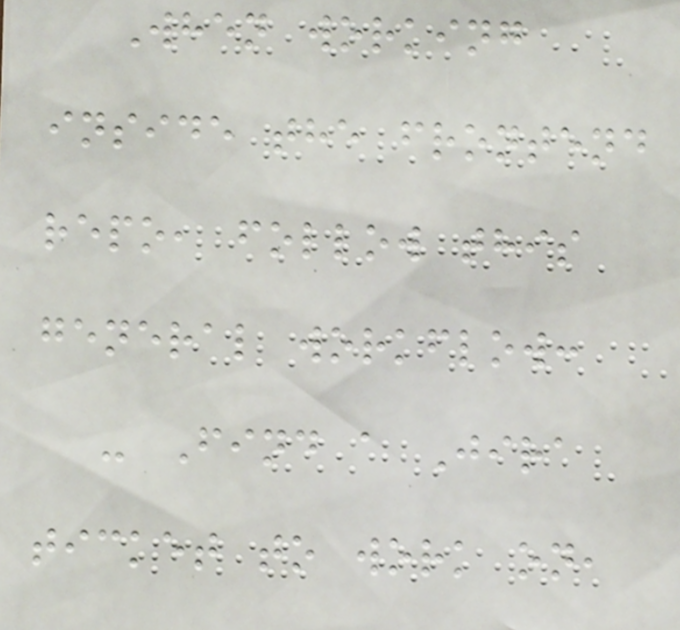When working
inside the frontend
repo, follow this
general workflow:
- Find a Jira
ticket to work on,
